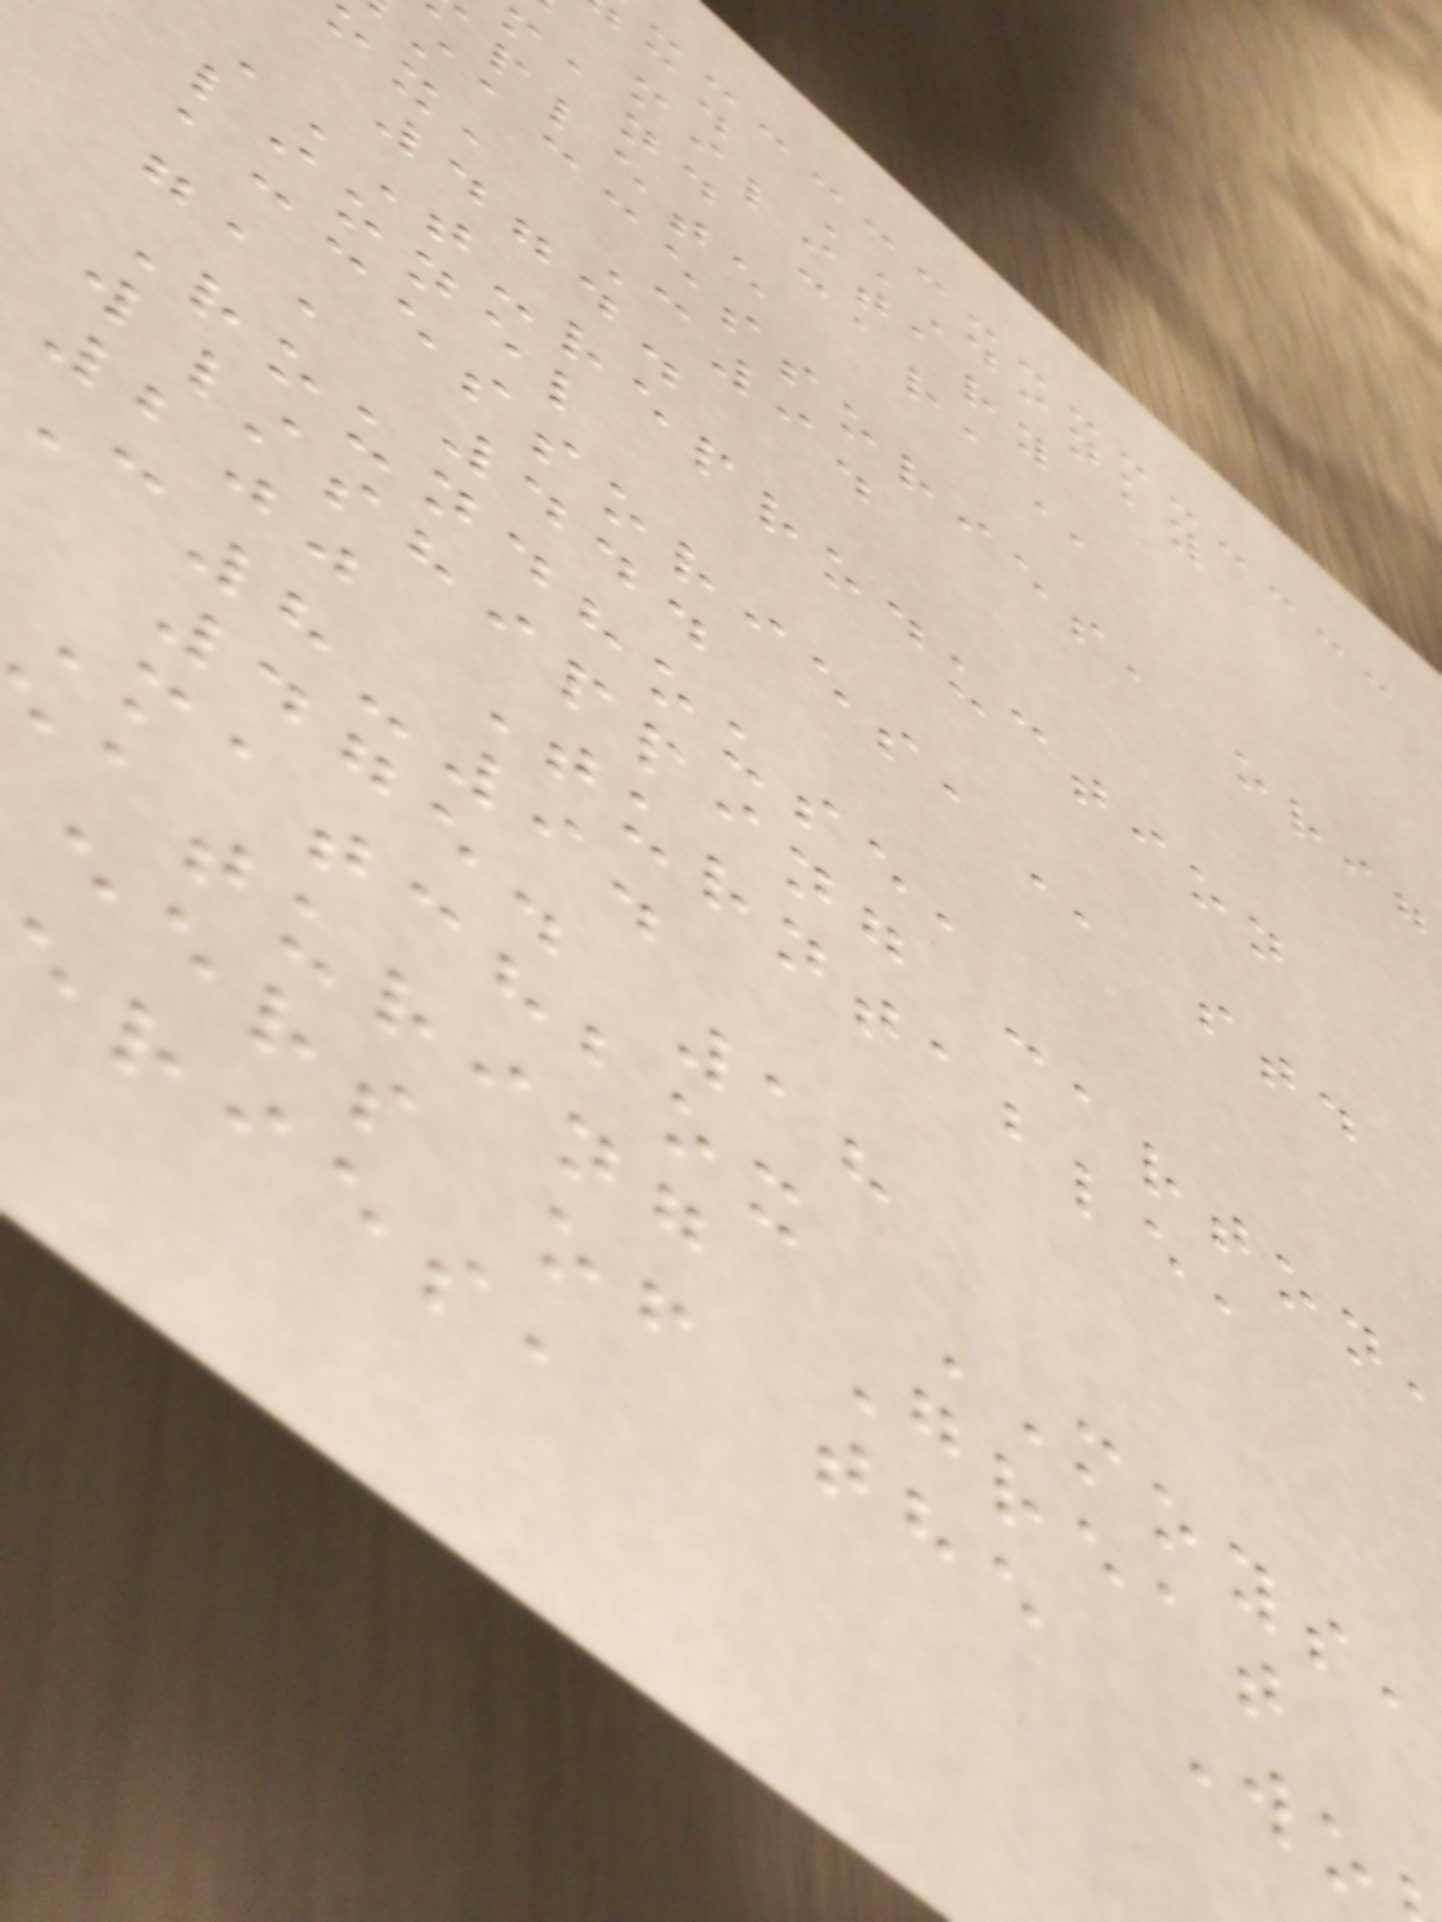military
mand
plete
accessories, orig
x, C9.
474.
T-REPRODUCTION
lionel
ga, 444
Roundhouse,
w/shipping carton
200 Turntable,
C8-9.
475. 18
matchbox MOYS,
aturing Great
eers of the Wo
ries,
